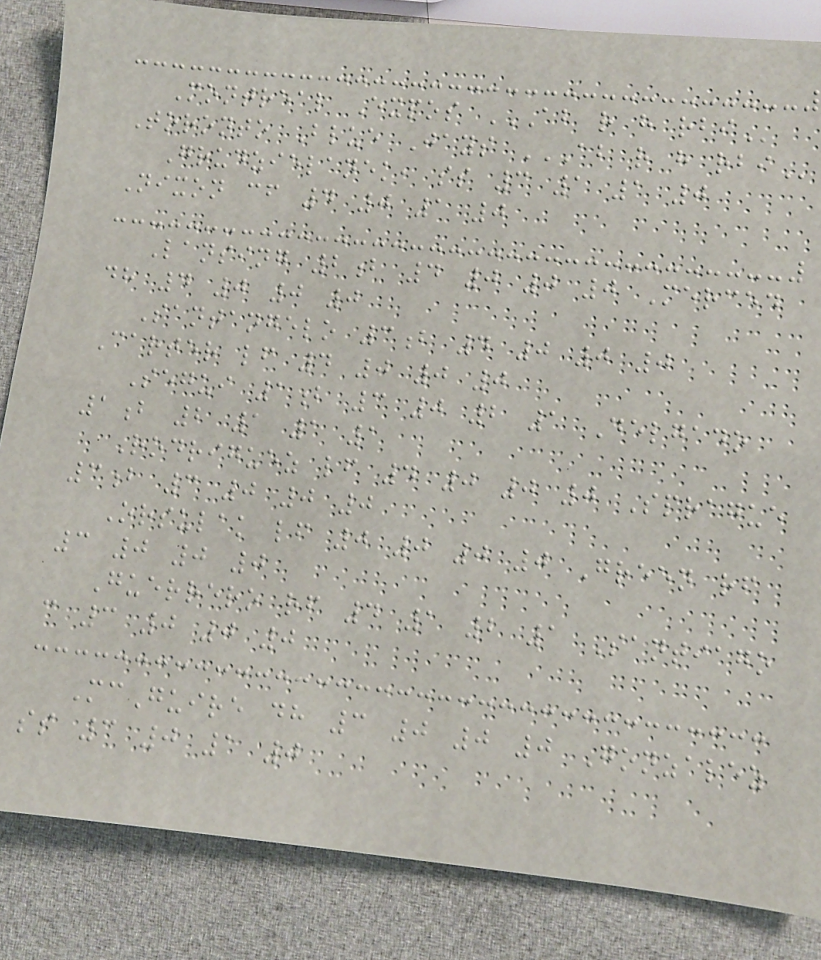Montreal Expos AB R H RBI
Toronto Blue Jays AB R H RBI
Grudzielanek, ss 3 1 1 0
Nixon cf 4 0 1 0
Lansing 2b 4 0 0 0 Merced
dh 4 0 0 0
Santangelo 3b 4 0 0 0
Carter lf 4 0 0 0
Segui 1b 3 0 2 1 Delgado
1b 2 1 1 1
Rodriguez lf 4 0 0 0 Sprague
3b 3 0 0 0
Orsulak lf 0 0 0 0 Green rf
3 0 0 0
Guerrero rf 4 1 2 1 Santiago
c 3 0 0 0
McGuire dh 3 0 0 0 Gonzalez
ss 3 0 1 0
